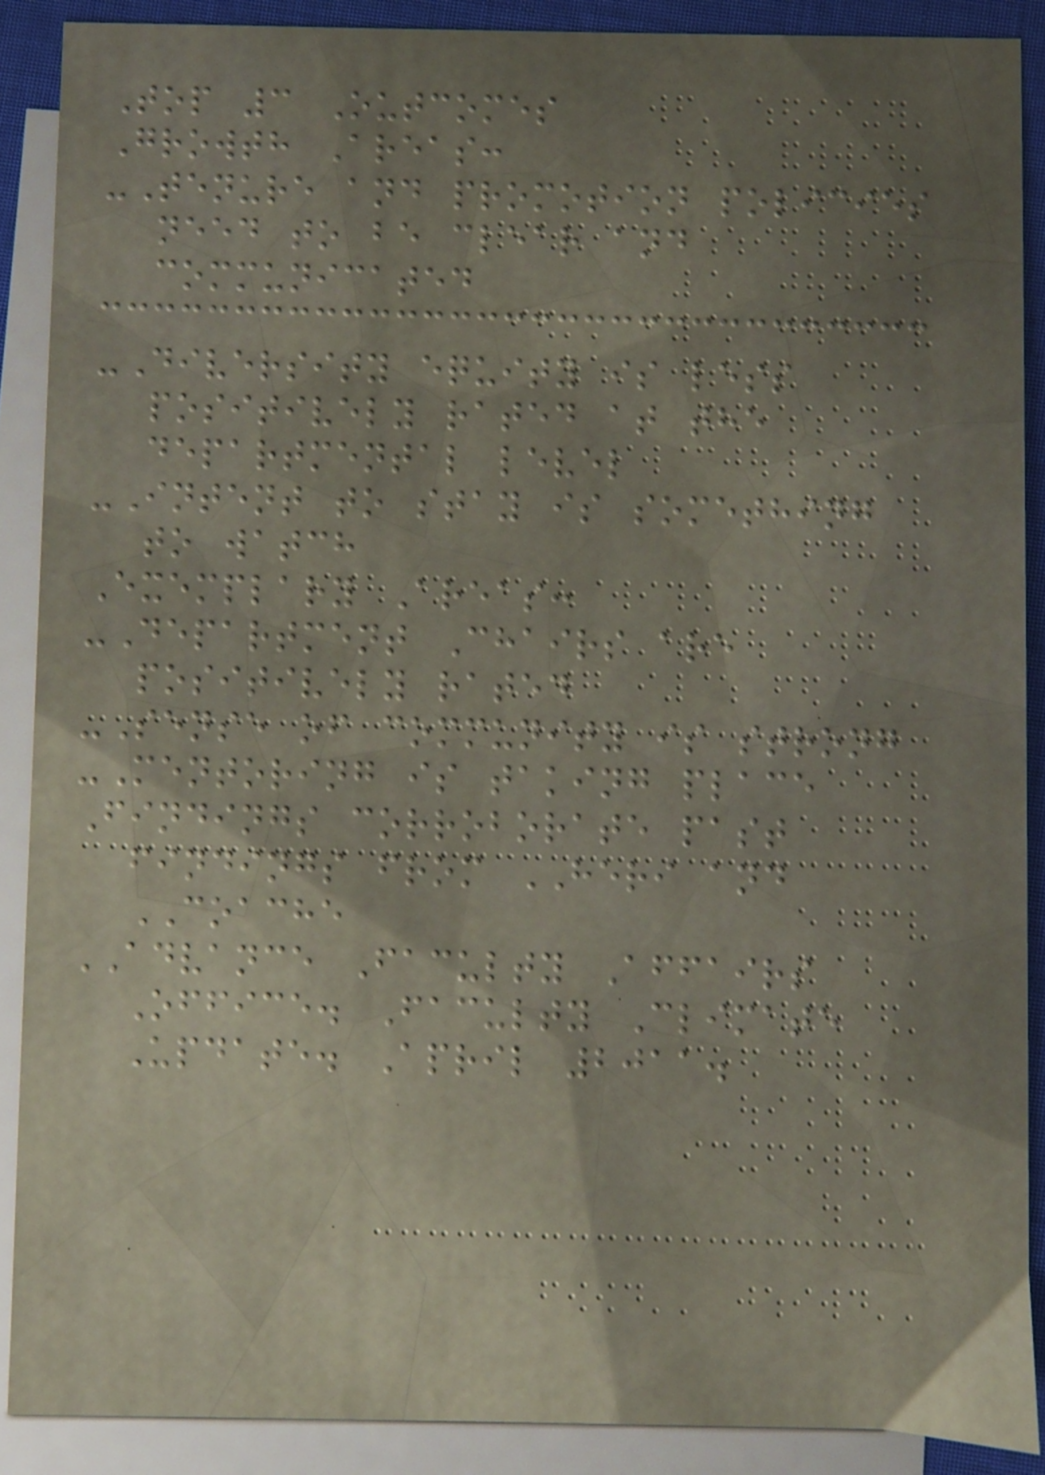Top 3 Outcomes
Growth Areas:
-Tenure and promotion policies
need to be clear and
communicated
-Diversity equity is less
positively rated at the
departmental level
-Intent to stay is something
to watch
Exemplary Areas:
-Department Chairs are
positively rated
-Sense of community is strong
-Mentoring is taking place
Findings corroborate past
findings from HERI and
COACHE
ADVANCE Faculty Affairs
Office. Faculty Climate
Update. April 2011.
